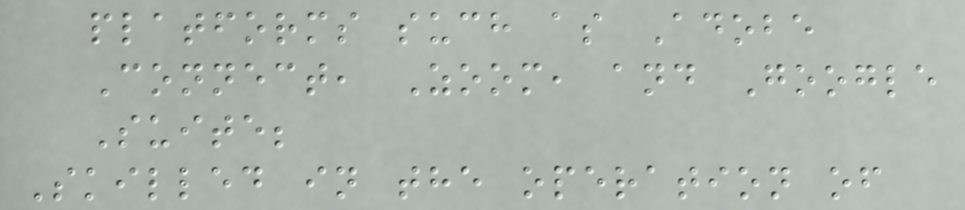platforms such as Adobe
Connect, Zoom, and Google
Suite;
Skilled in the operation of
